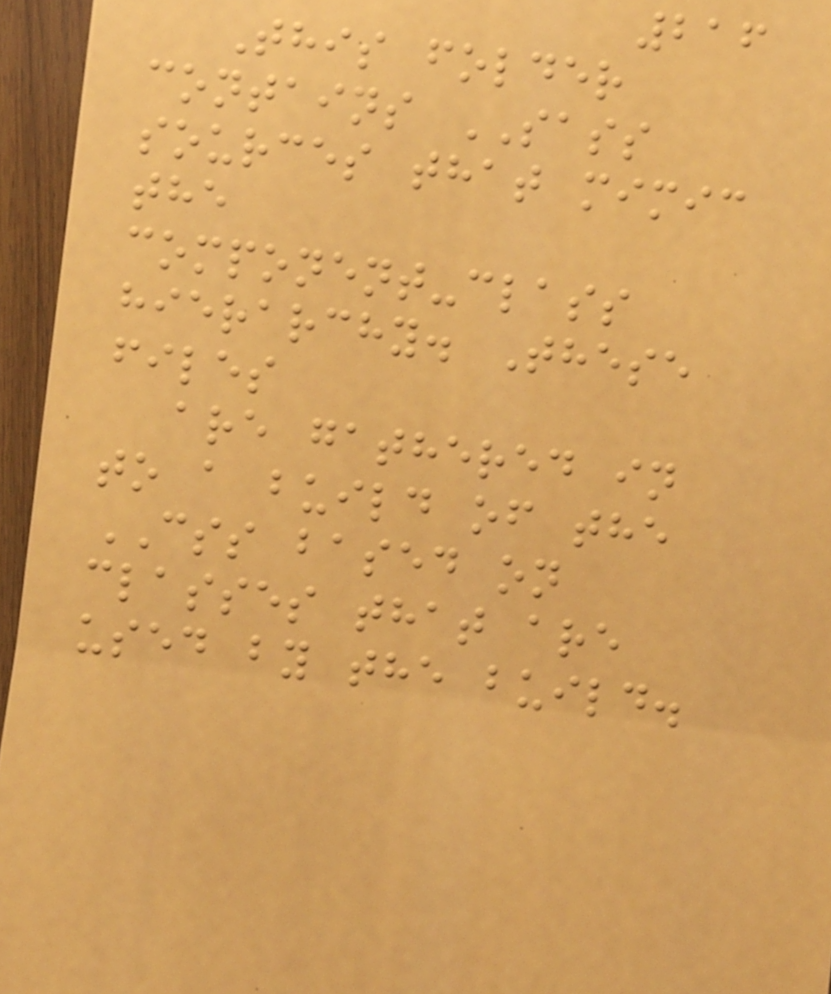216
This folder
contains SASS
sources that mimic
the
component-class
hierarchy. These
files
are gathered in
to a build of the
CSS based on
classes that are
used by the build.
